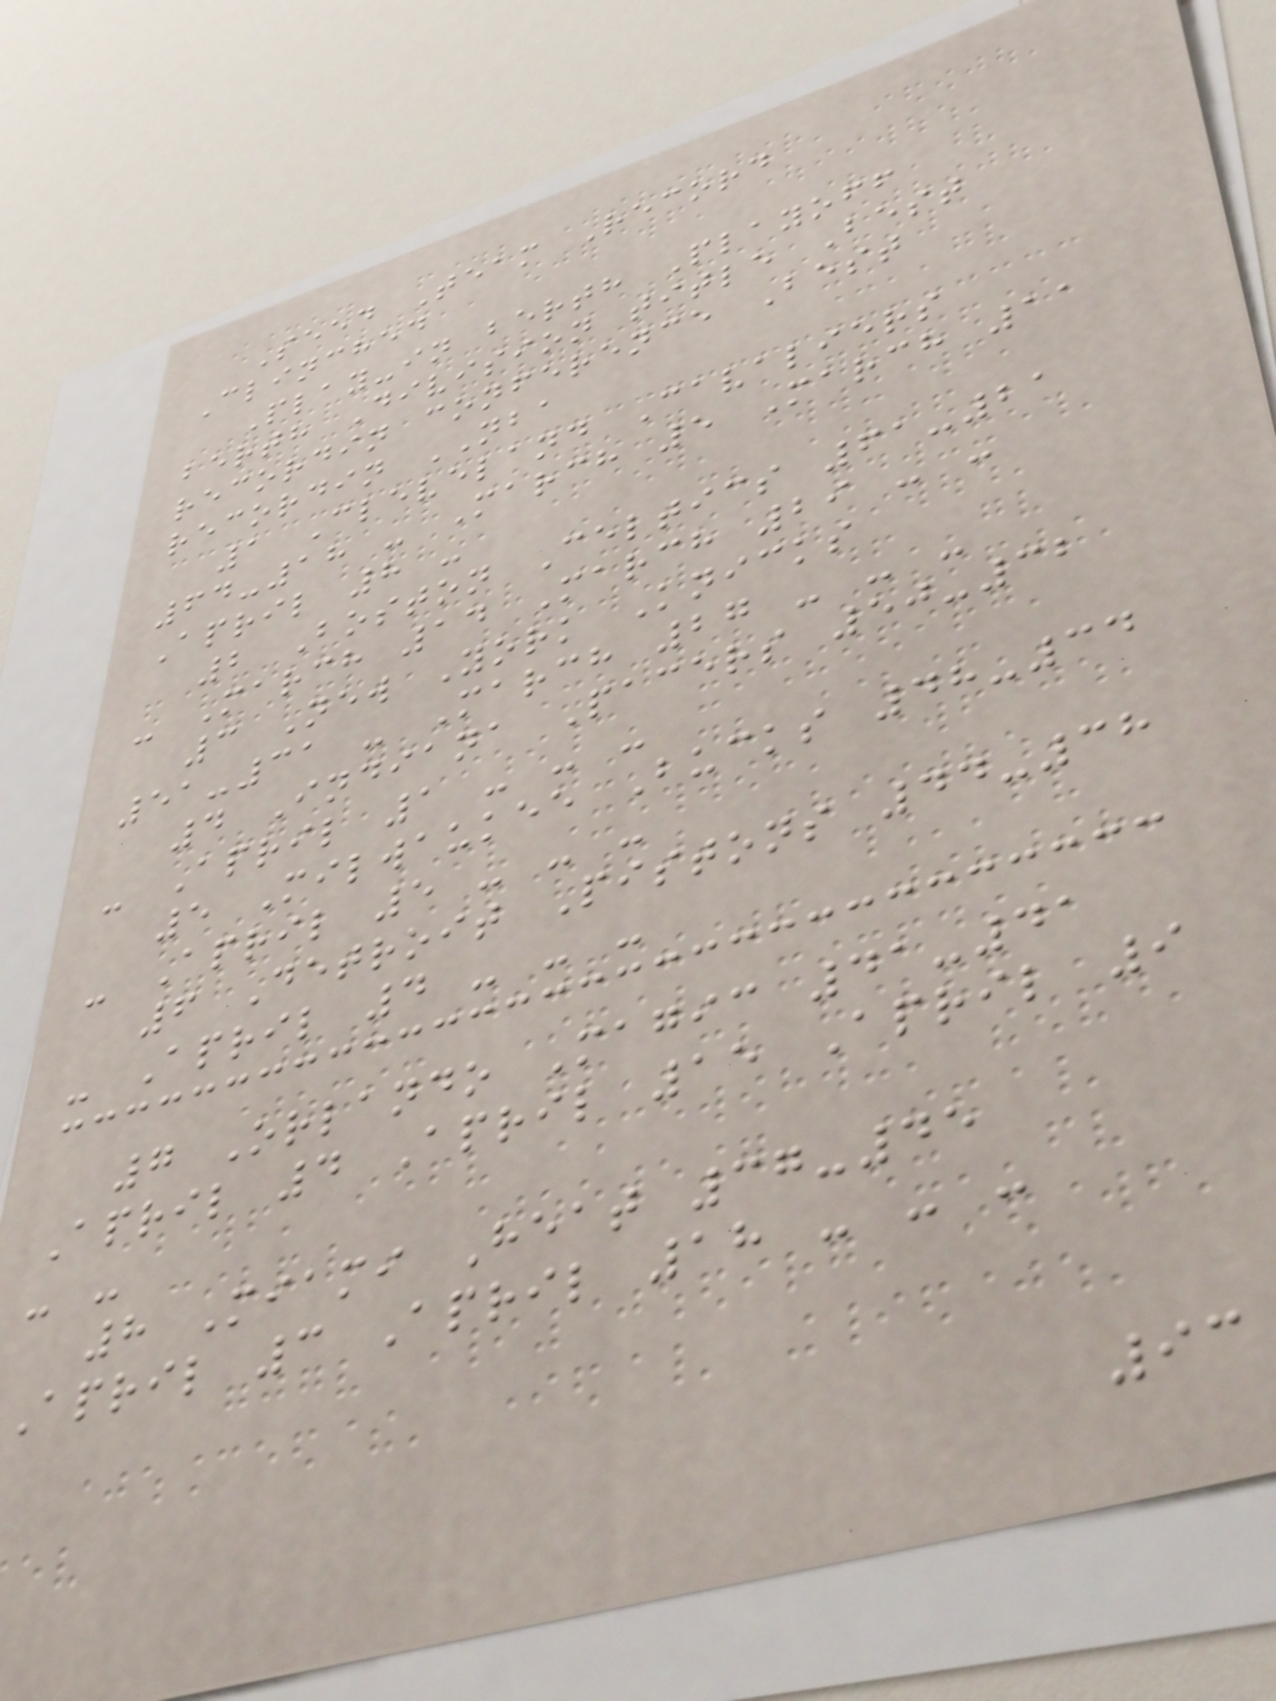Seed Team Record
Clinched
Play-in berth Playoff
berth Division title Best
recordin conference Best
recordin NBA
1 Cleveland Cavaliers
64-18 - March 5 March 11
April 8 -
2 Boston Celtics 61-21
- March 14 March 29 - -
3 New York Knicks
51-31 - March 27 - - -
4 Indiana Pacers 50-32
- April 1 - - -
5 Milwaukee Bucks 48-34
- April 5 - - -
6 Detroit Pistons 44-38
- April 4 - - -
7 Orlando Magic 41-41
April 4 April 15 April 9
- -
8 Miami Heat 37-45
April 3 April 18 - - -
93
